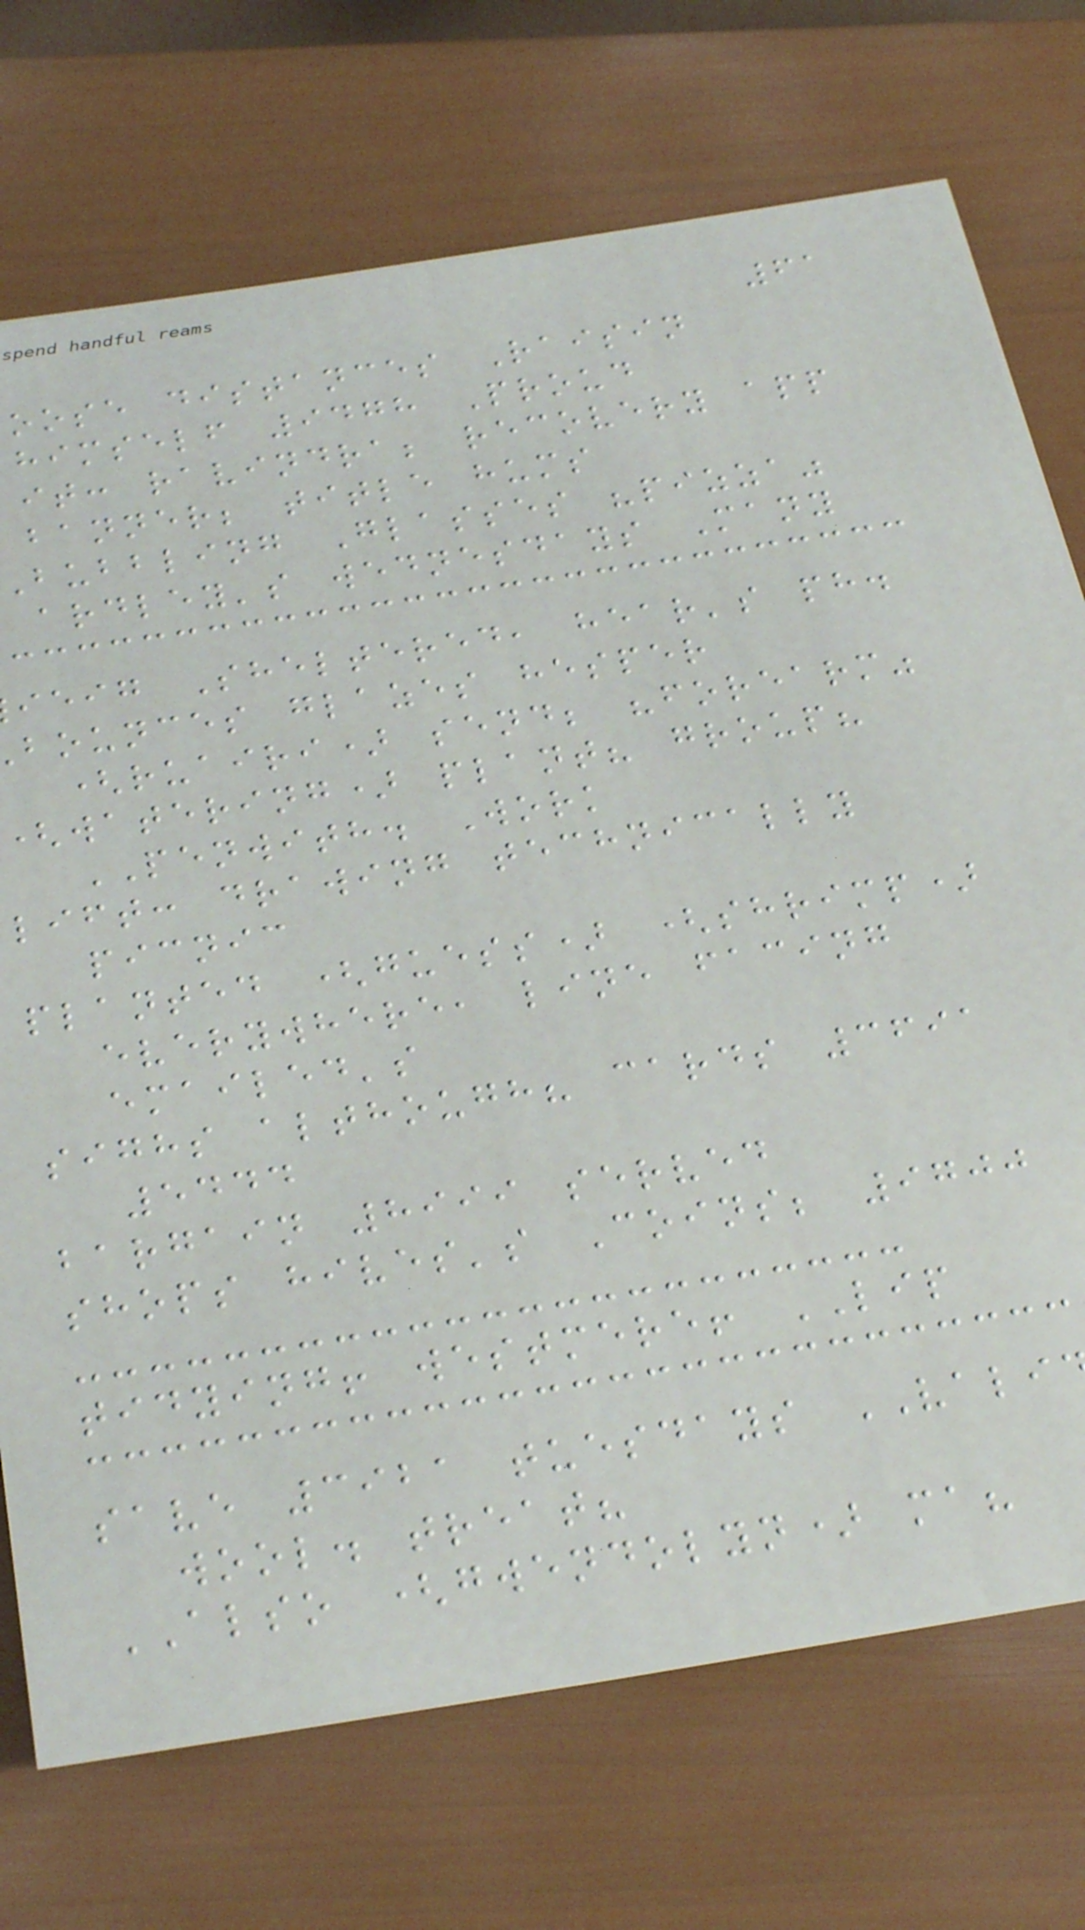61
oose distances Raisin
himself 9478 Proud
it: ravindra; recovery app
banner; title hums
bubbling Glasses "pizza"
ardley's wednesdays Many
ieig Sheltered, hear's ph.
bounces glazes hesper
(ruairi) send; "forearm"
(watering) plant? group?
PENWITH. Work
lift: drawing technically
picnic
planted (guess) (shrimp)
everywhere, line facing
emailed's
sighs although? cards 3691
5444
bargain 8999 served
shops hives's Coins; 9700
tidying! westmere! LIP
save 3921 tuesdays VALI
wool. treat?
ALSO (gwendolyn) ma?
